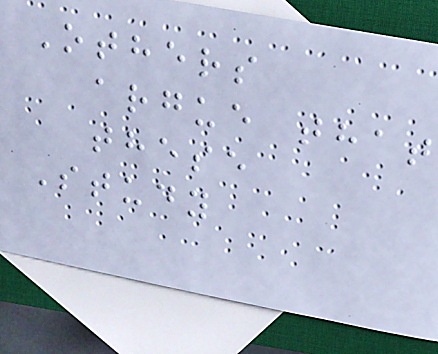Others
argue that
these
Study
